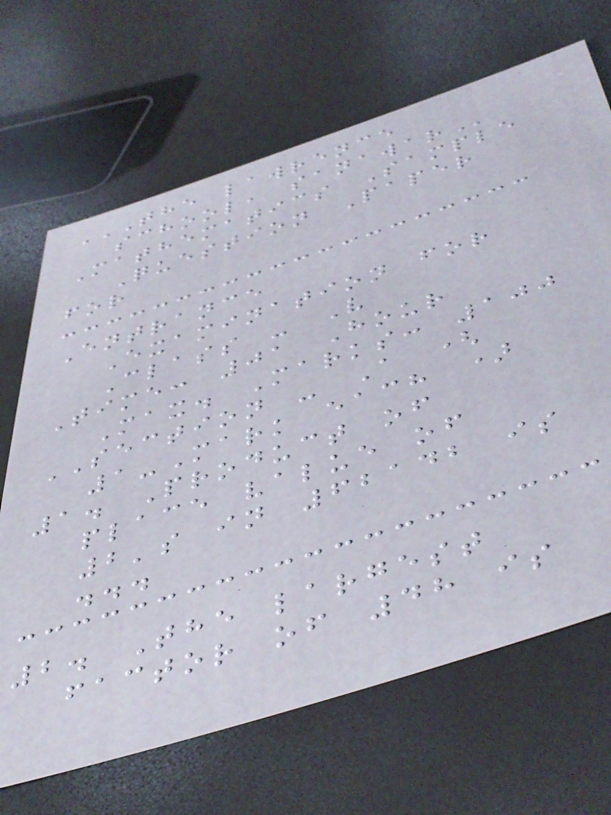THE LAWRENCE
SCHOOL, SANAWAR
Mathematics Sample
Question Paper
for
Entrance
Examination for
Class - V
Time: 01 Hour
Max. Marks: 100
SECTION - A (
1-Mark each )
1. Product of
place value of
2's in 62142 is
...
2. The largest
factor of 48 is
